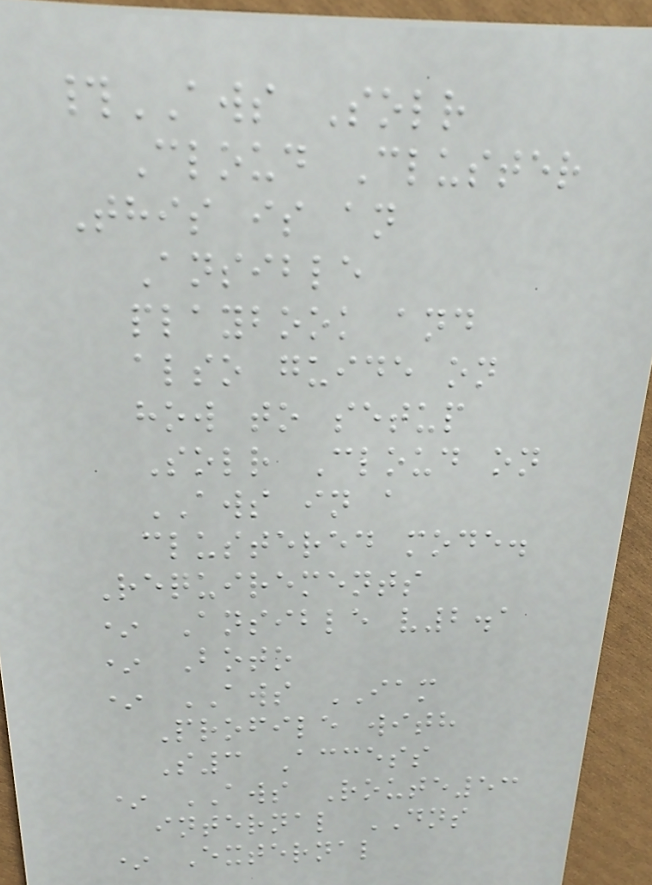#AWS Solr
Cloud Cluster
This is an
Ansible
playbook and
also guide on
how to setup
Solr Cloud on
AWS in a
clustered mode.
Requirements
* Ansible v2.1
* Boto
* AWS IAM
Profile with
S3 Access
* AWS Route53
internal DNS
* External
